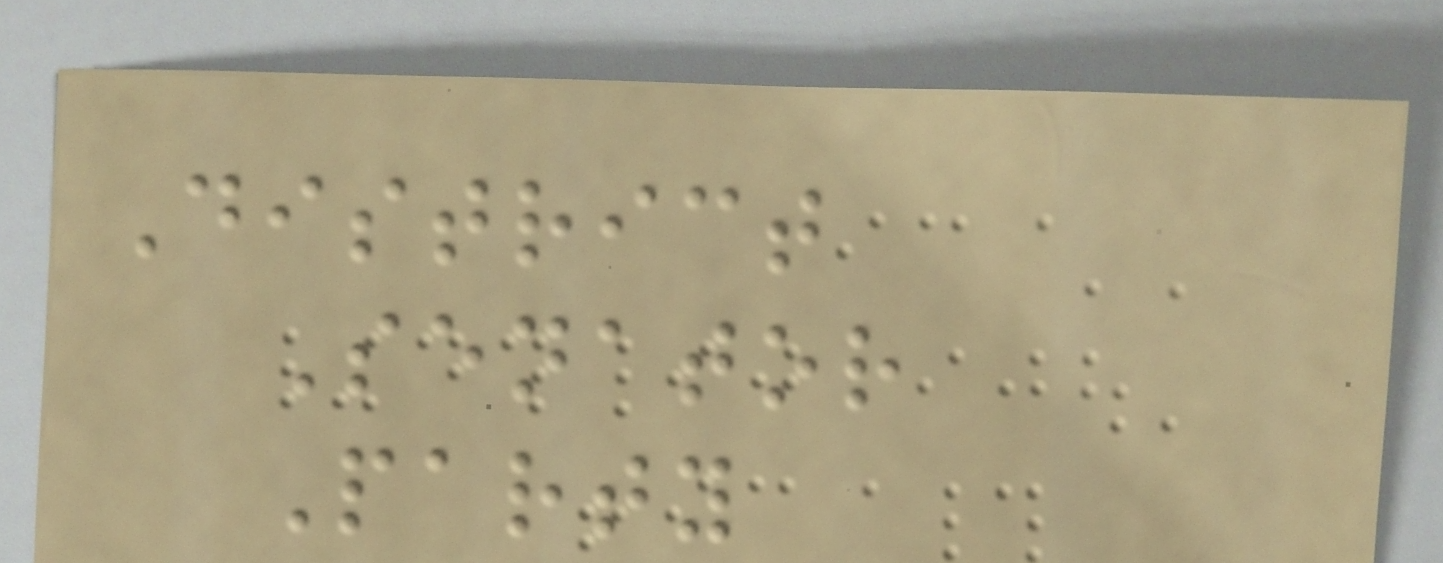District
Senator
Party
